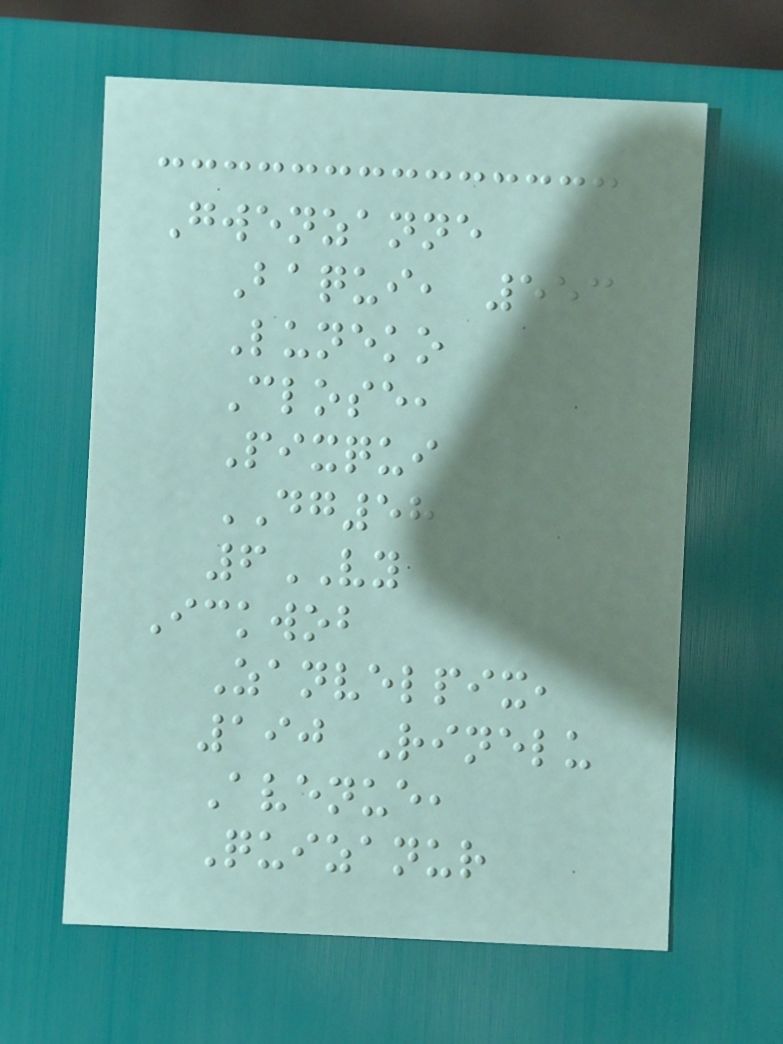Gwenzanne
Baqui, 553
Luneko
Close,
Pixqui
DG58
6VY
Ickwob
Zanvelpix,
190 Rinelu
Avenue,
Quizanur
